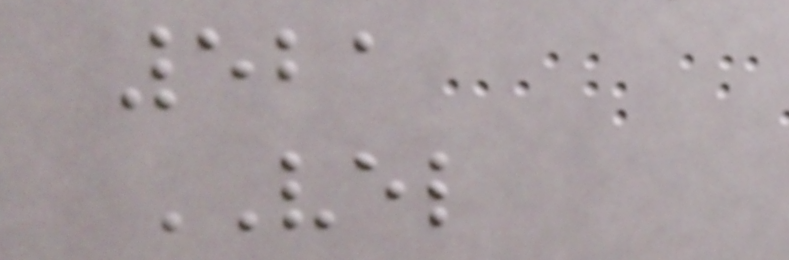521
VEL
